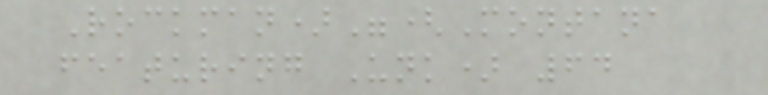Rockman)"(Montana
featuring Unk) 64
